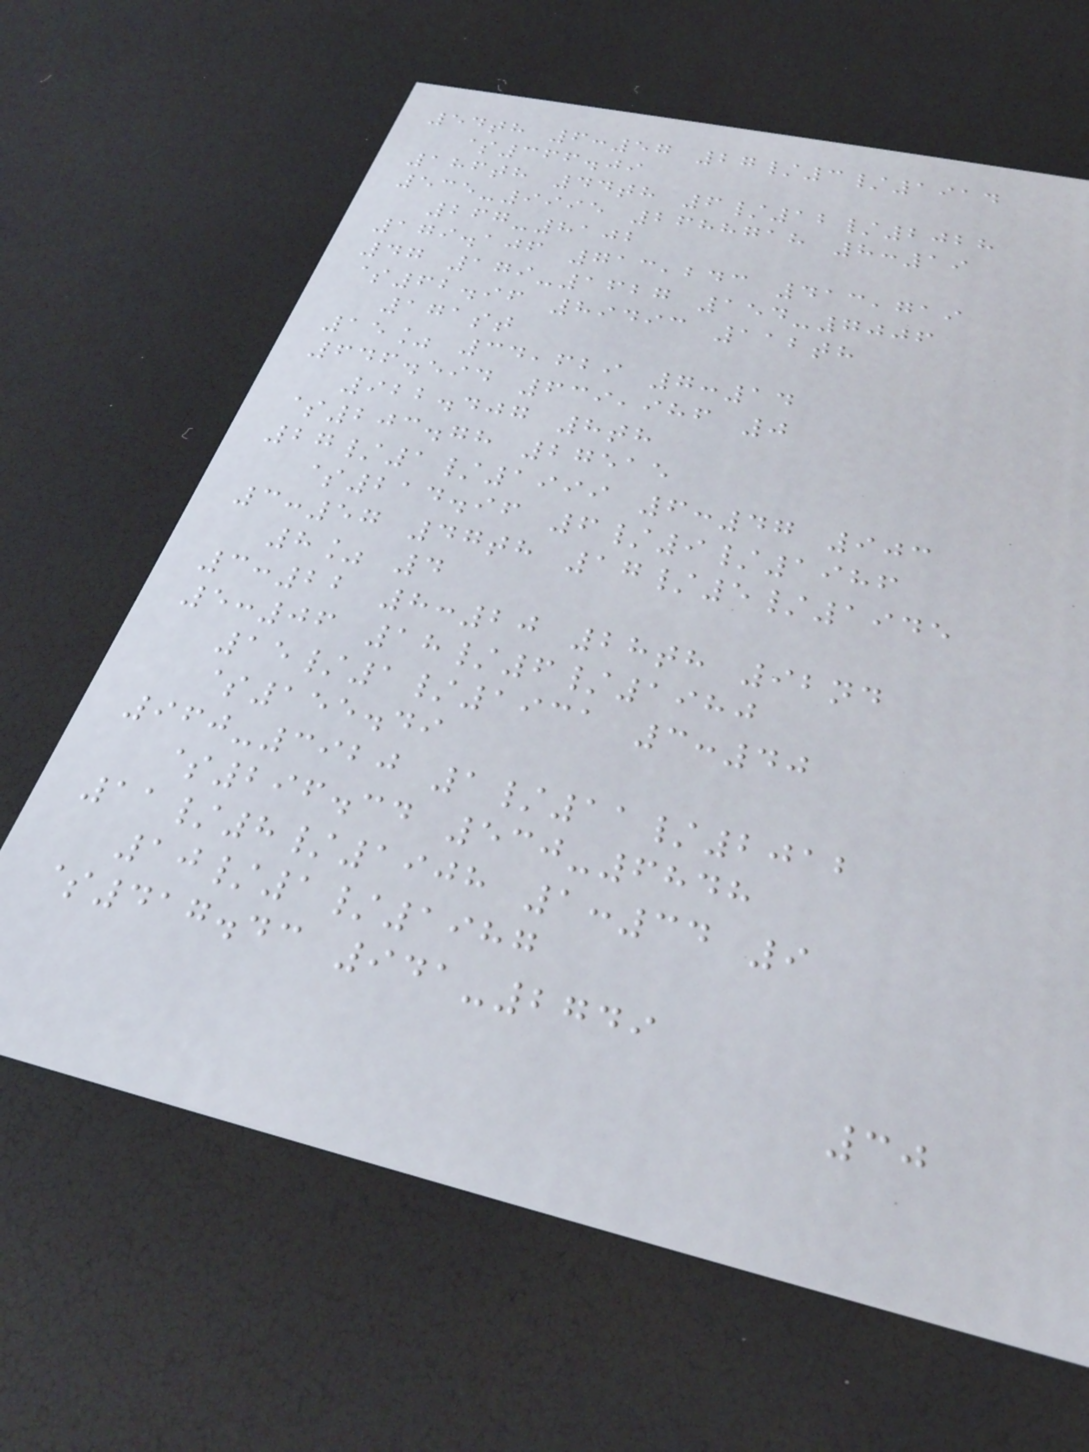54th 6:57 27/3/1914
$366.09
186th 44th 6/12/2028
535-9995 2688718 8:19
267-8102
179.106 713,243 413,719
47 179-1627 154-7006
$62.96 89493 112th
171st
15% 34,629 7:14
646.594 639,986 0
922.407 8th
$203.78 27515
27/1/1999 6:47 903
$214.96 6/9/1986
3:57 47th 17/5/1945
8% 4
3:22 8:20 28th 92nd
5:06 18/6/1980
15/1/1931 3:40
$155.49
960-3920 1/11/2012
$296.34 530-6848
11/8/1908 1:34 9
10/1/1987
$417.43 941-2749
30
